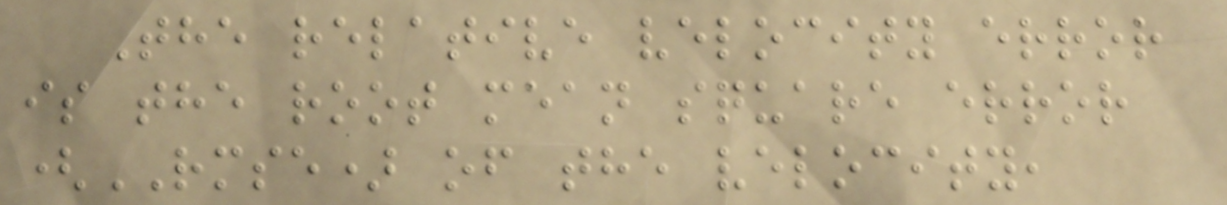The relative velocity error
is the root mean square error
(RMSE) of the velocity,
